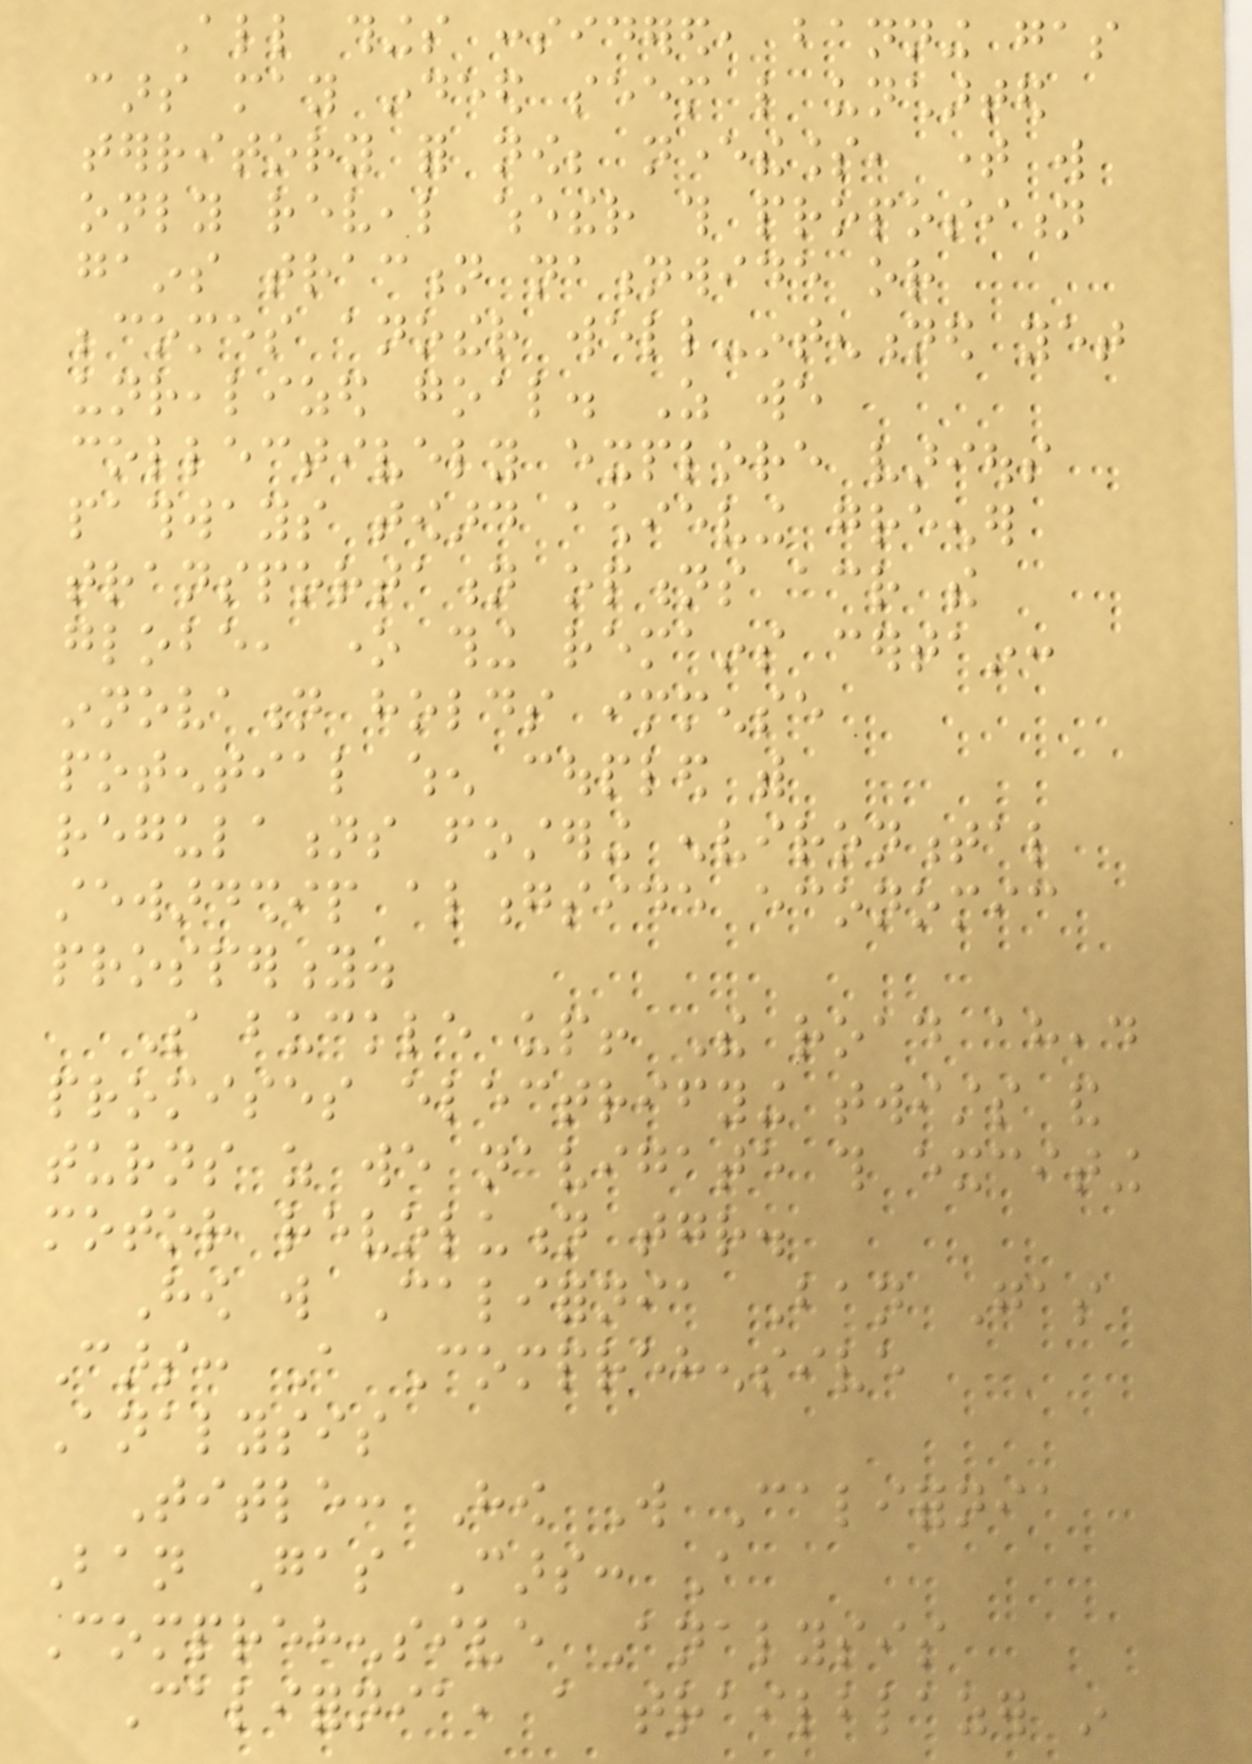All things considered, banning gas
cars may indeed seem like uncharted
territory for now; nevertheless, time will
only reveal whether this proposition
gains traction nationwide or
becomes another well-intentioned yet
unrealized goal. As we
collectively explore various
pathways toward achieving greener
transportation options across the
globe, one thing remains certain:
innovation holds immense
potential when coupled with
regulations fostering environmental
stewardship alongside economic
prosperity.
So buckle up! The road ahead
promises electrifying twists and
turns as we navigate this exciting
motor revolution together.
How will California Ban Gas
Cars: A Comprehensive
Analysis
Title: How Will California
Ban Gas Cars: A
Comprehensive Analysis
California, a trailblazer in
